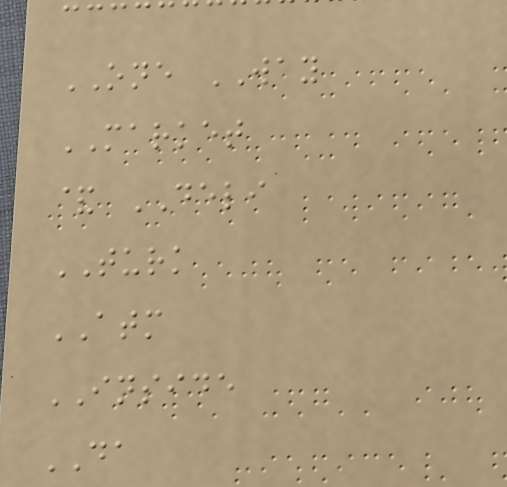ONE WAY
MARKET
& DELI
TURK
ATM
INSIDE
DA
